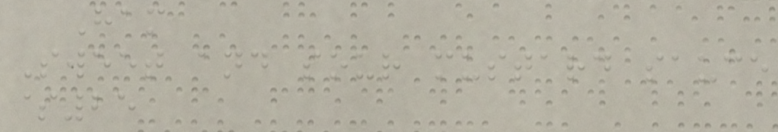Ham
Sweet and sour mustard sauce
$25
